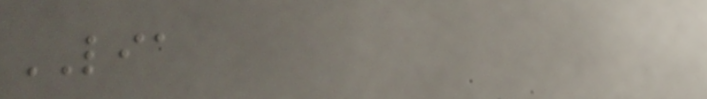LIA
